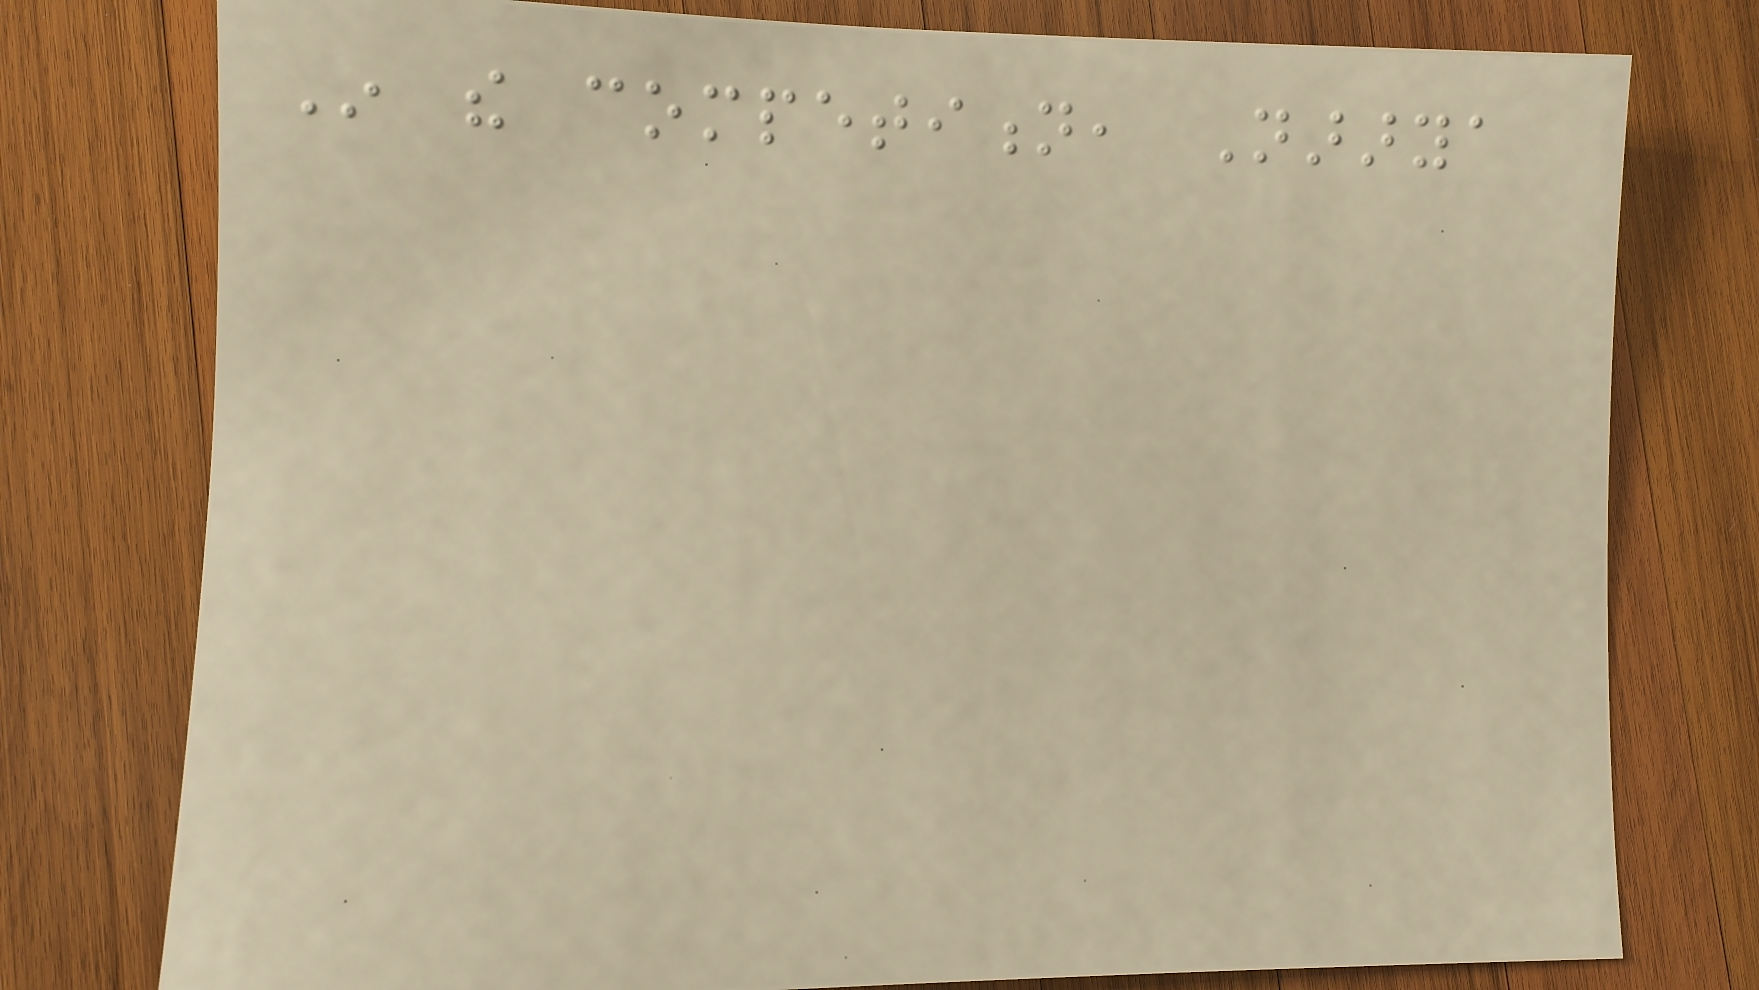In the competition, Nararya
